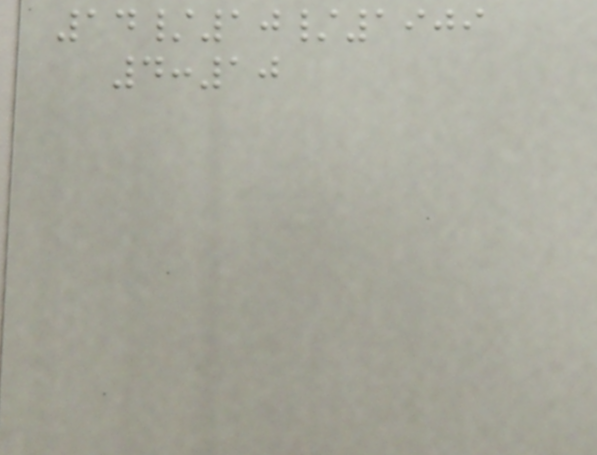14/10/1909
4:10
